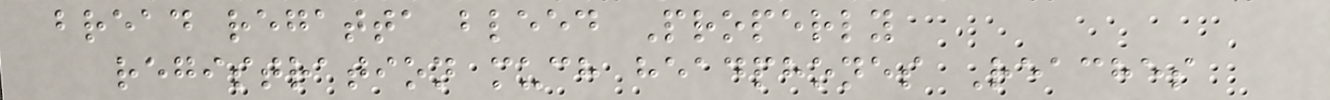bread regatta bleed Properly
registration much headphones Reaches
